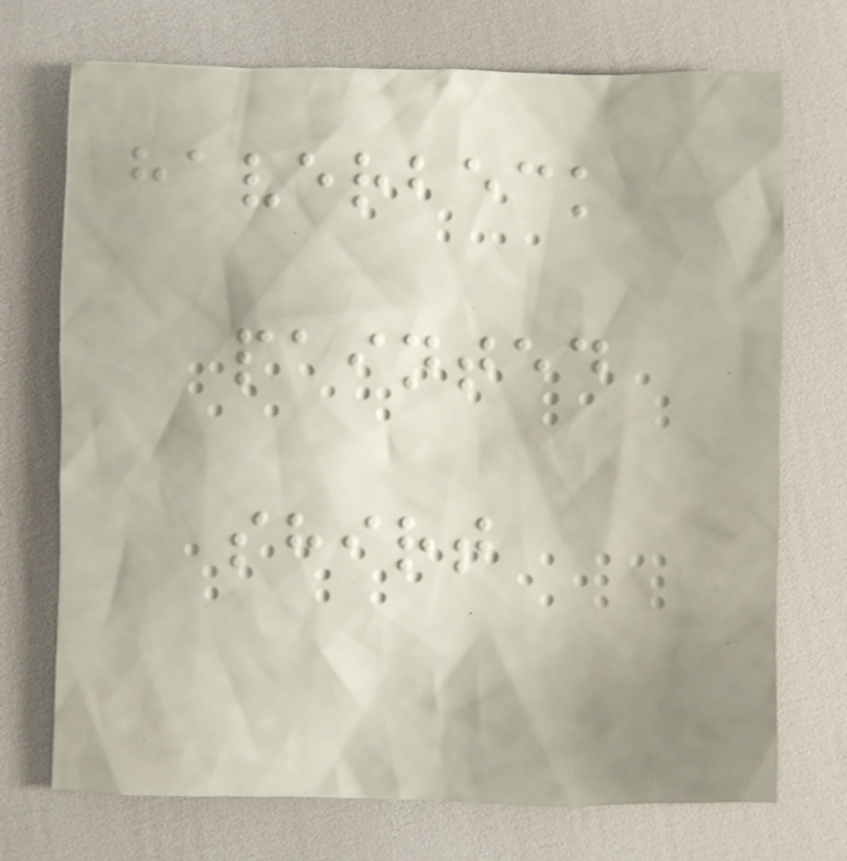haverbeck
painted
shirt
